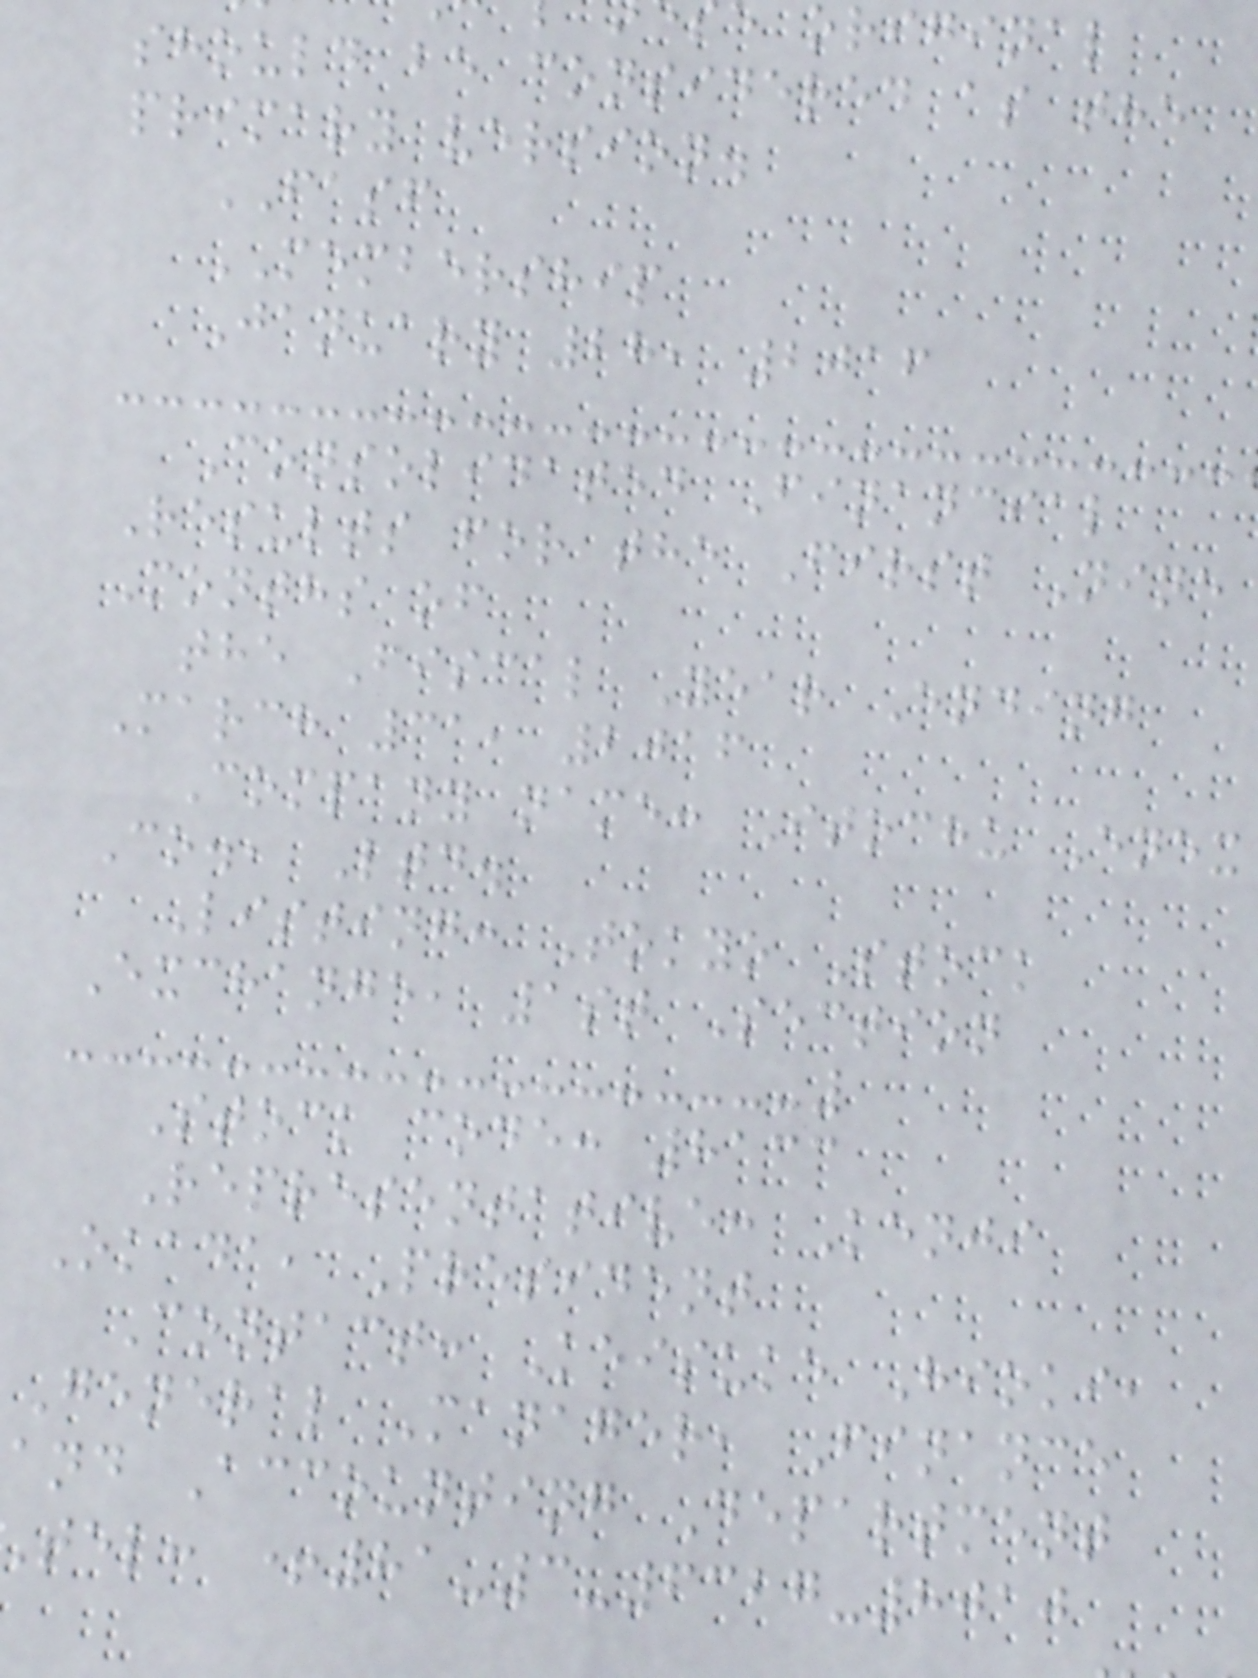original
should be considered as the
primary version.
FASF
MEMBERSHIP
January 28, 2016
Consolidated Financial
Results for the First Nine
Months of
the Fiscal Year Ending
March 31, 2016
Company name: Itochu Enex
Co., Ltd.
Listing: Tokyo Stock
Exchange, 1st Section
Stock code: 8133
Representative: Kenji
Okada, President
Contact: Keisuke Hioki,
General Manager, Finance
and Accounting Department
tel: +81-3-6327-8010
